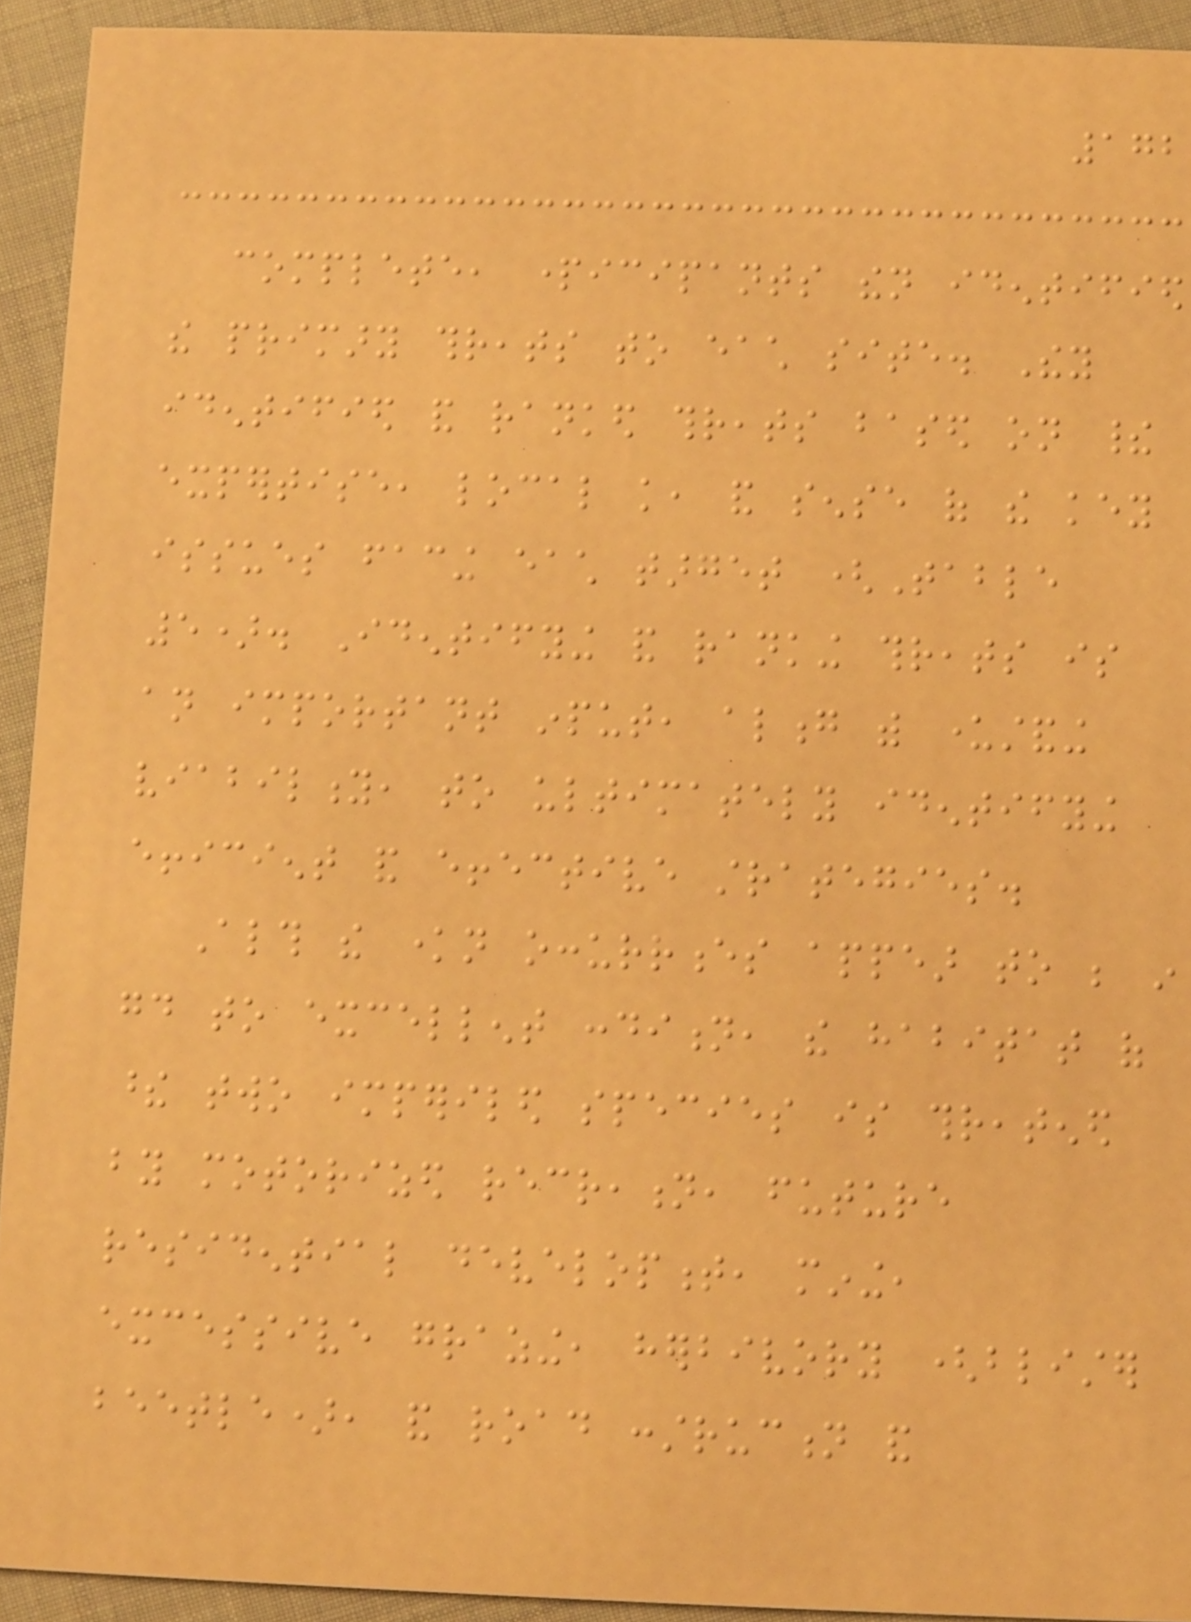172
complete, participants then identified
the primary threats to each site. They
identified and ranked threats based on their
expertise, local knowledge, and sense of the key
issues facing each target (Table
5). Identifying and ranking threats is
an important input, along with understanding
viability, to ultimately identifying
efficient and effective strategies.
Although the known occurrences appear to be in
good to excellent condition, the habitat of
these two imperiled species is threatened
by motorized recreation, future
residential development, mining,
excessive grazing, herbivory (blister
beetle), and road construction and
